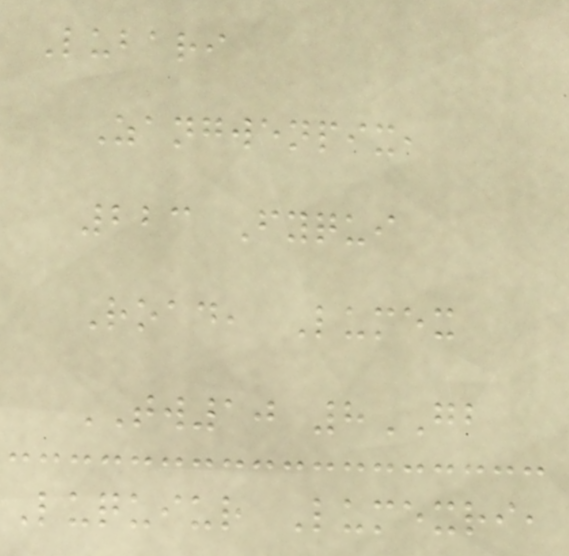Lubari
Zangwenpix,
223 Fyqui
Road, Lumex
TW10 8GB
Luquiur Lumexri,
